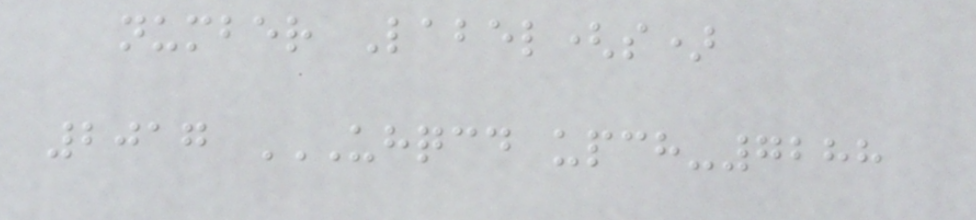number Label(s)
2017 UHQCD UPCH-7288
